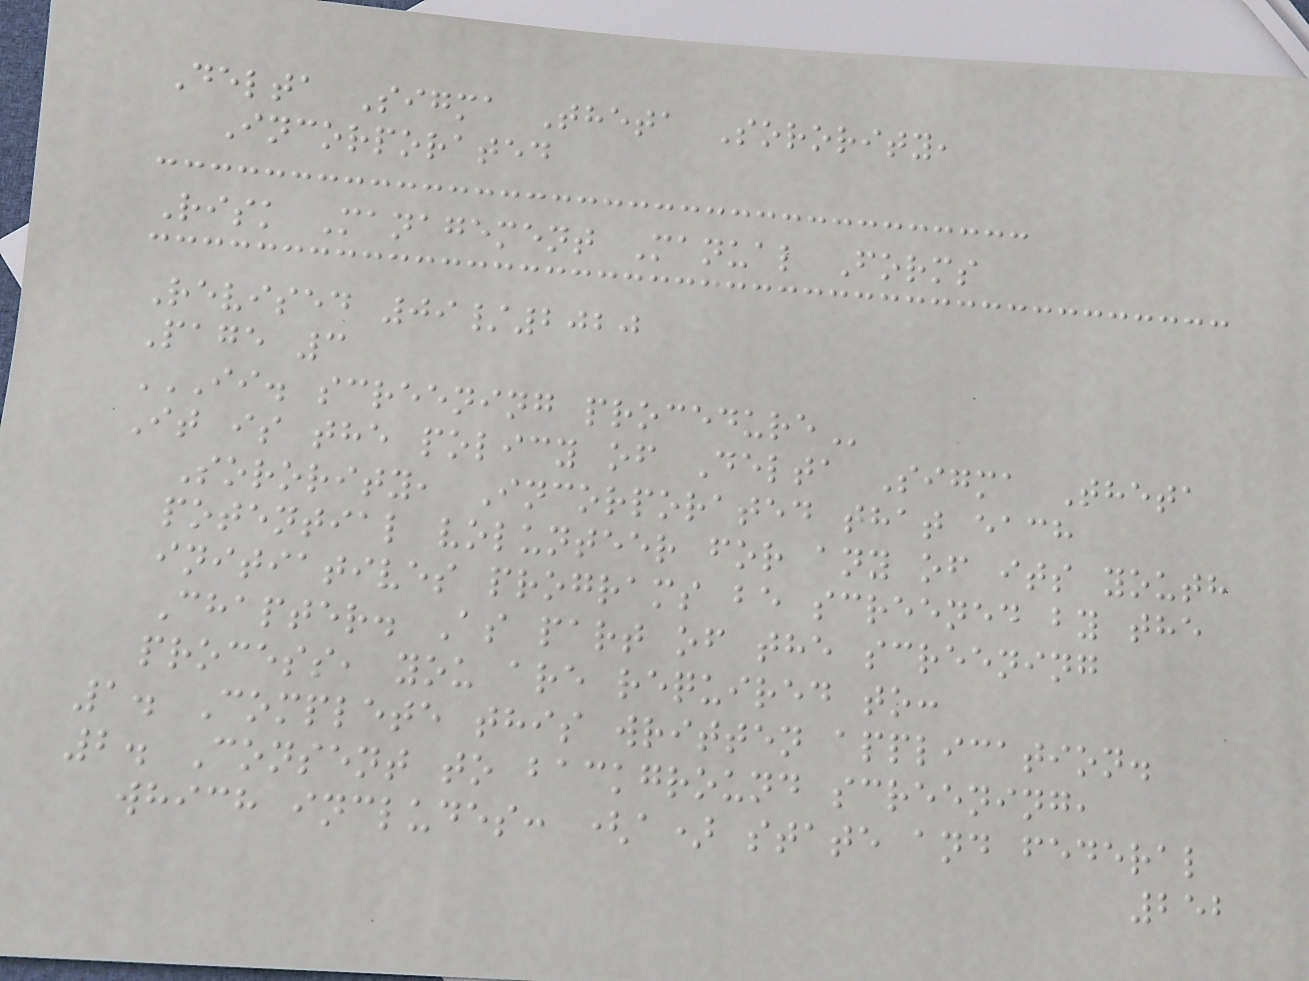Delta Sigma Theta Sorority,
Incorporated
Risk Management Manual Forms
Revised 09/2020
Page 3
II. SCREENING PROCEDURE
It is the policy of Delta Sigma Theta
Sorority, Incorporated that each
potential volunteer for any of its youth
initiatives programs be screened by the
Chapter. As part of the screening
process, you are required to:
1. Complete this written application.
2. Consent to background screening,
which includes: (a) state and federal
252
